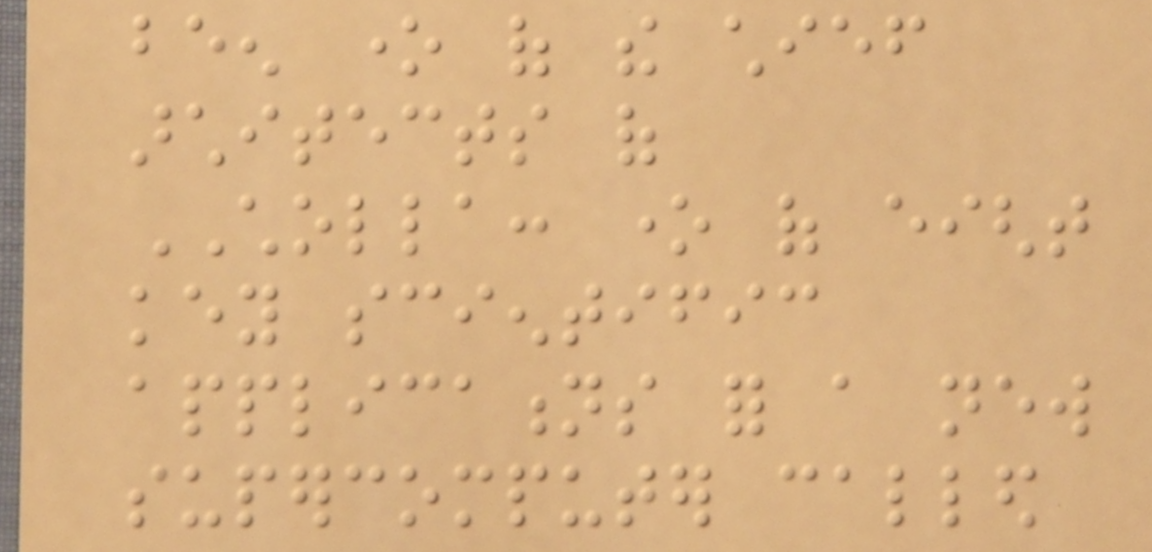been one of the chief
architects of
CHOLLA: one of eight
key scientific
applications for a new
supercomputer called
